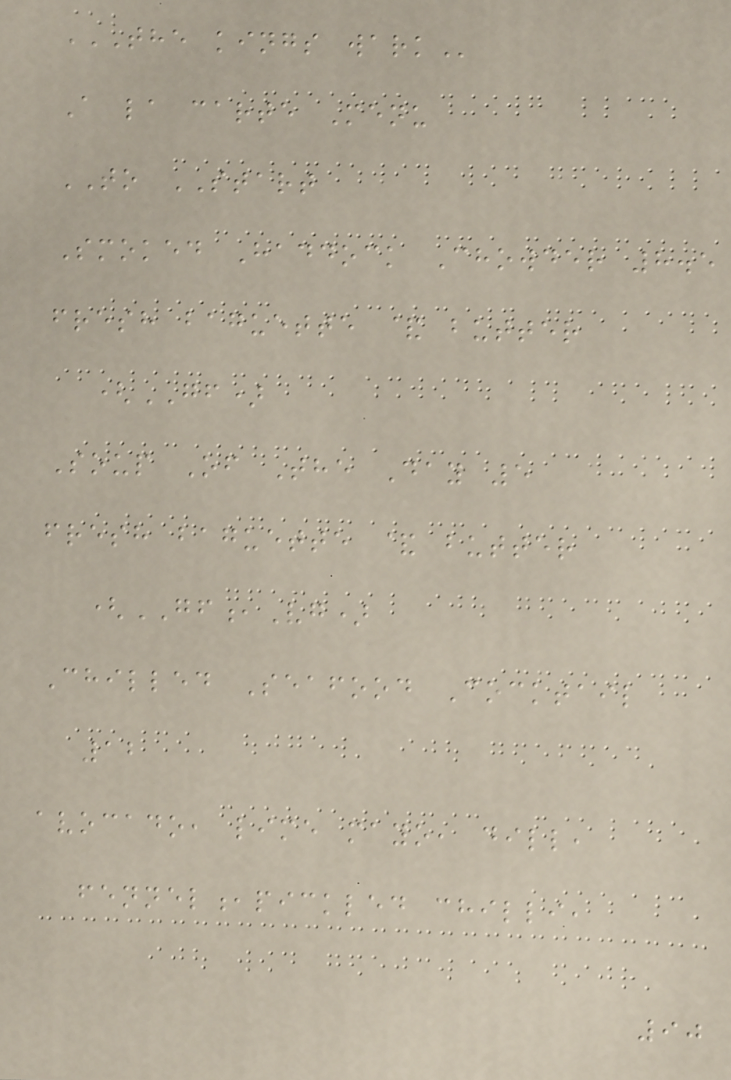THE KINGS WARK
A la carte Menu
TO START
Smoked Haddock Chowder 8.5
fresh baguette & butter
(GF)
Soup Of The Day 5
fresh baguette & butter
(GF,Vg)
Chilled Seafood Cocktail
12
avocado, lime mayo, dill,
fennel,pickled chilli,
90
